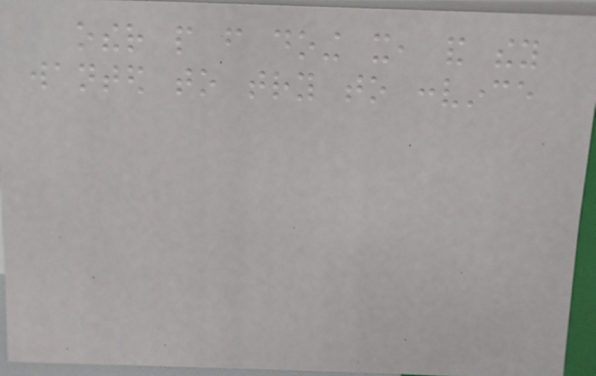other people from doing it, and they
wanted to try to convince
